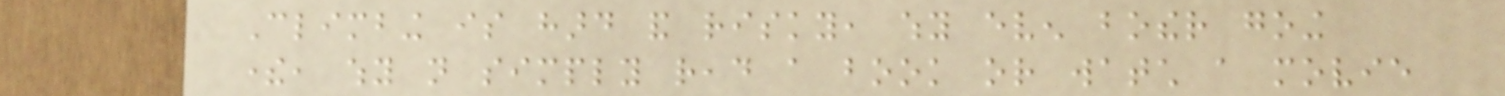Climbing is hard and risky, why even bother going
there, why not simply read a book or watch a movie
